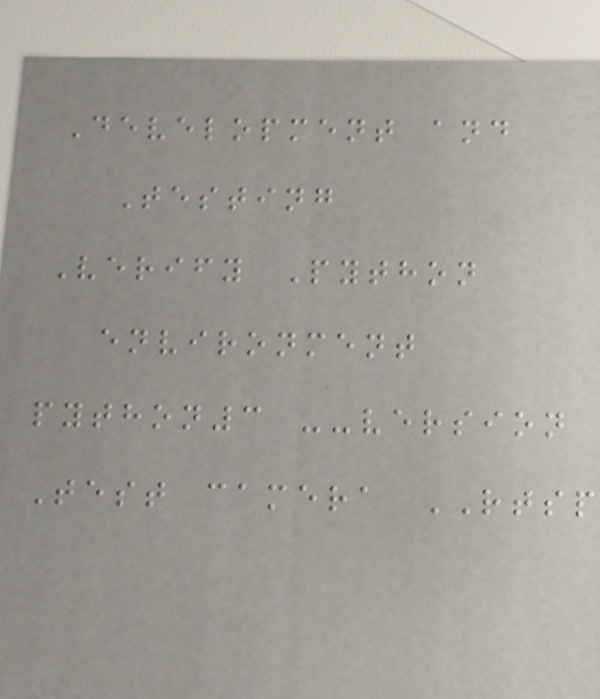Development and
Testing
Verify Python
environment
python3 --version
Test camera RTSP
